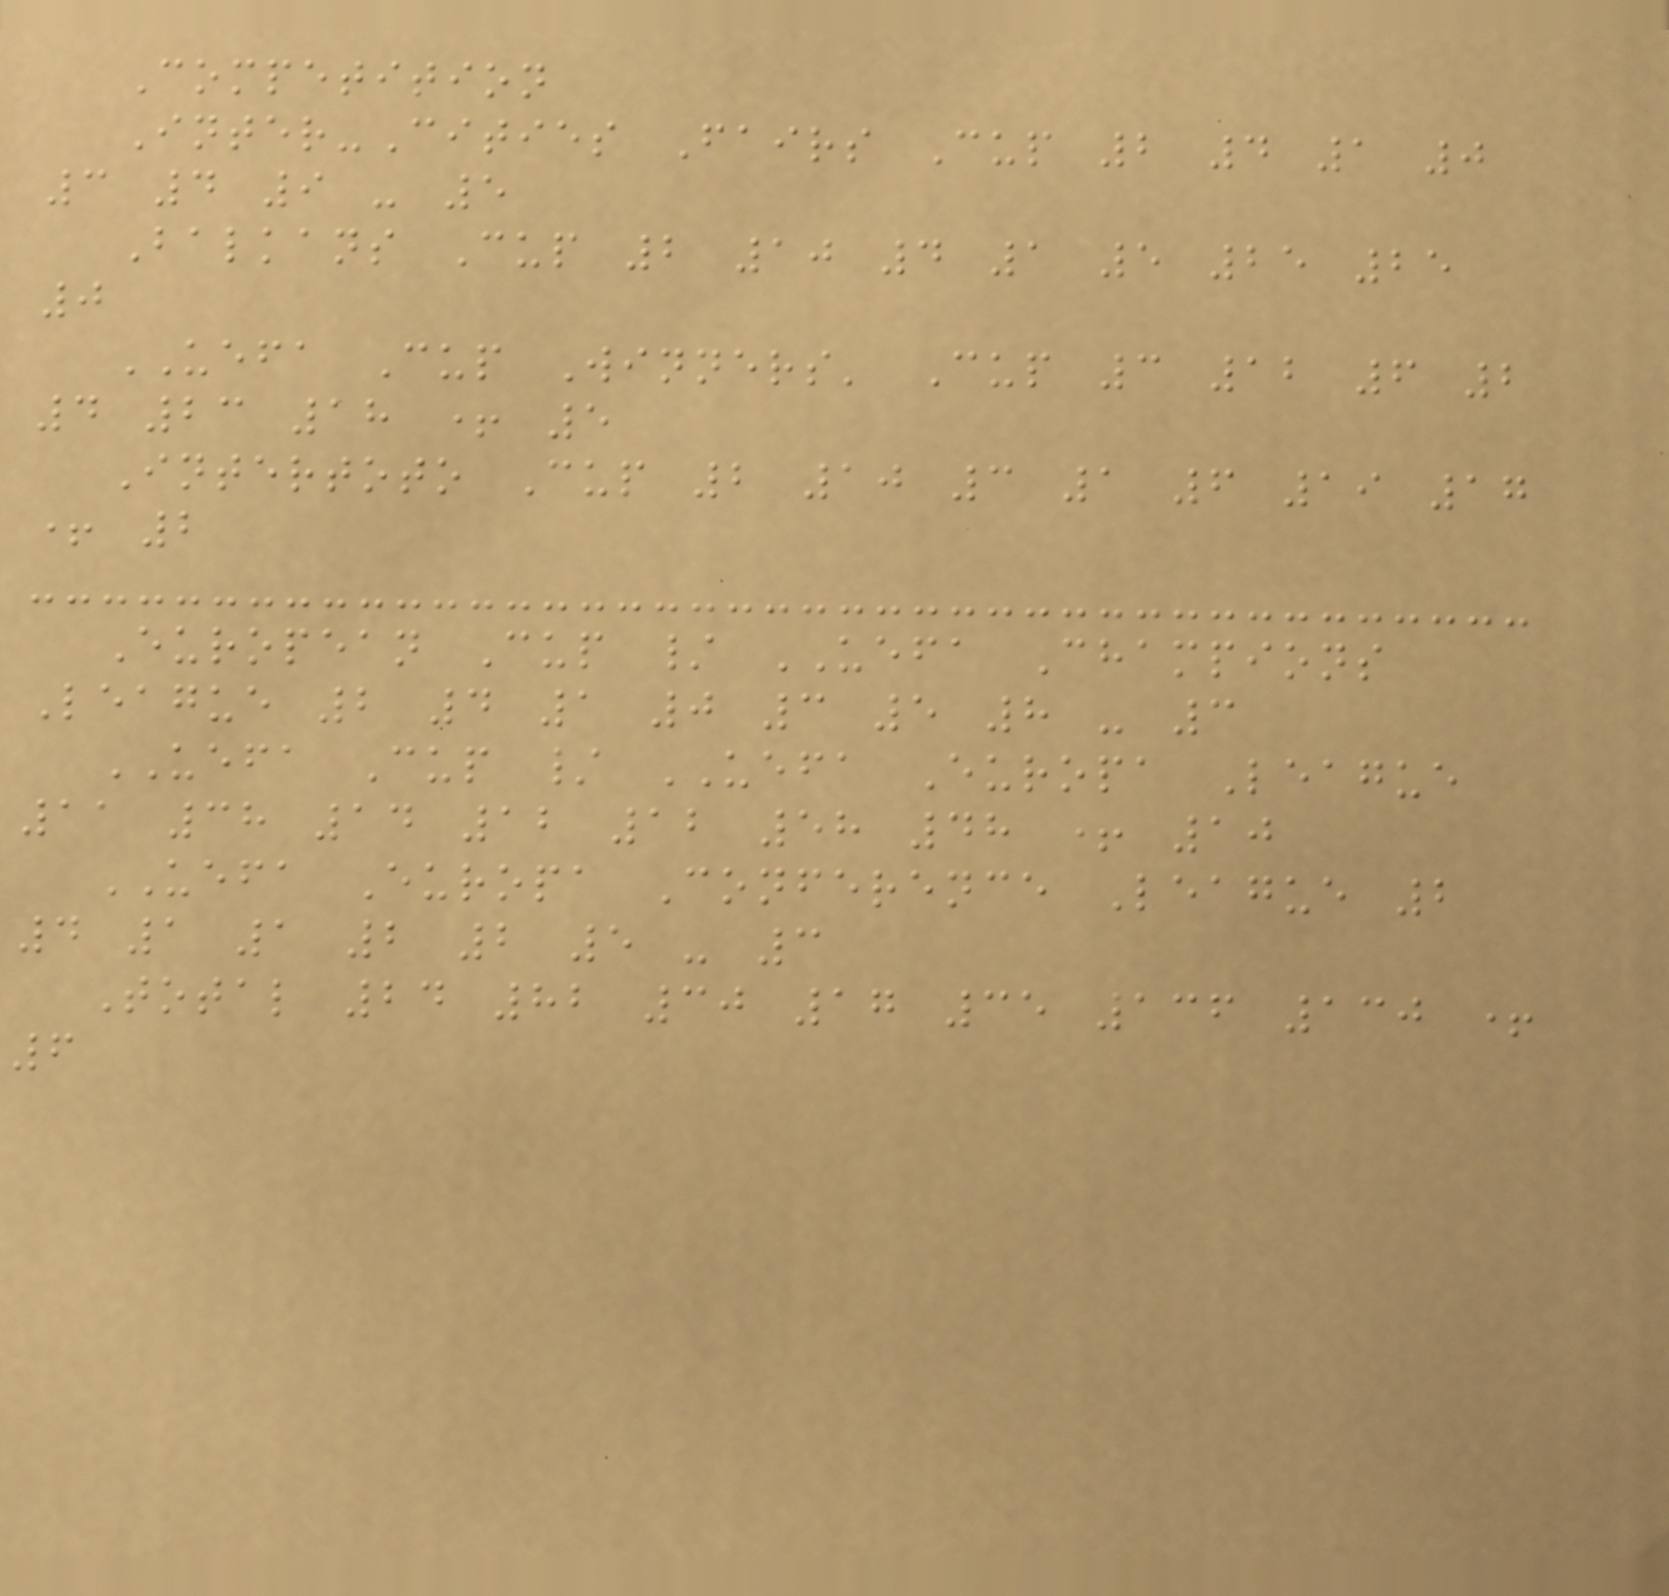Competition
Inter-Cities Fairs Cup 2 4 1 0
3 4 9 - 5
Balkans Cup 2 10 4 1 5 25 25
0
UEFA Cup Winners' Cup 3 12 6 2
4 23 18 + 5
Intertoto Cup 2 10 3 1 6 19 17
+ 2
European Cup / UEFA Champions
League 2 4 1 0 3 5 8 - 3
UEFA Cup / UEFA Europa League
11 38 14 12 12 58 48 + 10
UEFA Europa Conference League 2
4 1 1 2 2 5 - 3
Total 24 82 30 17 35 136 130 +
6
